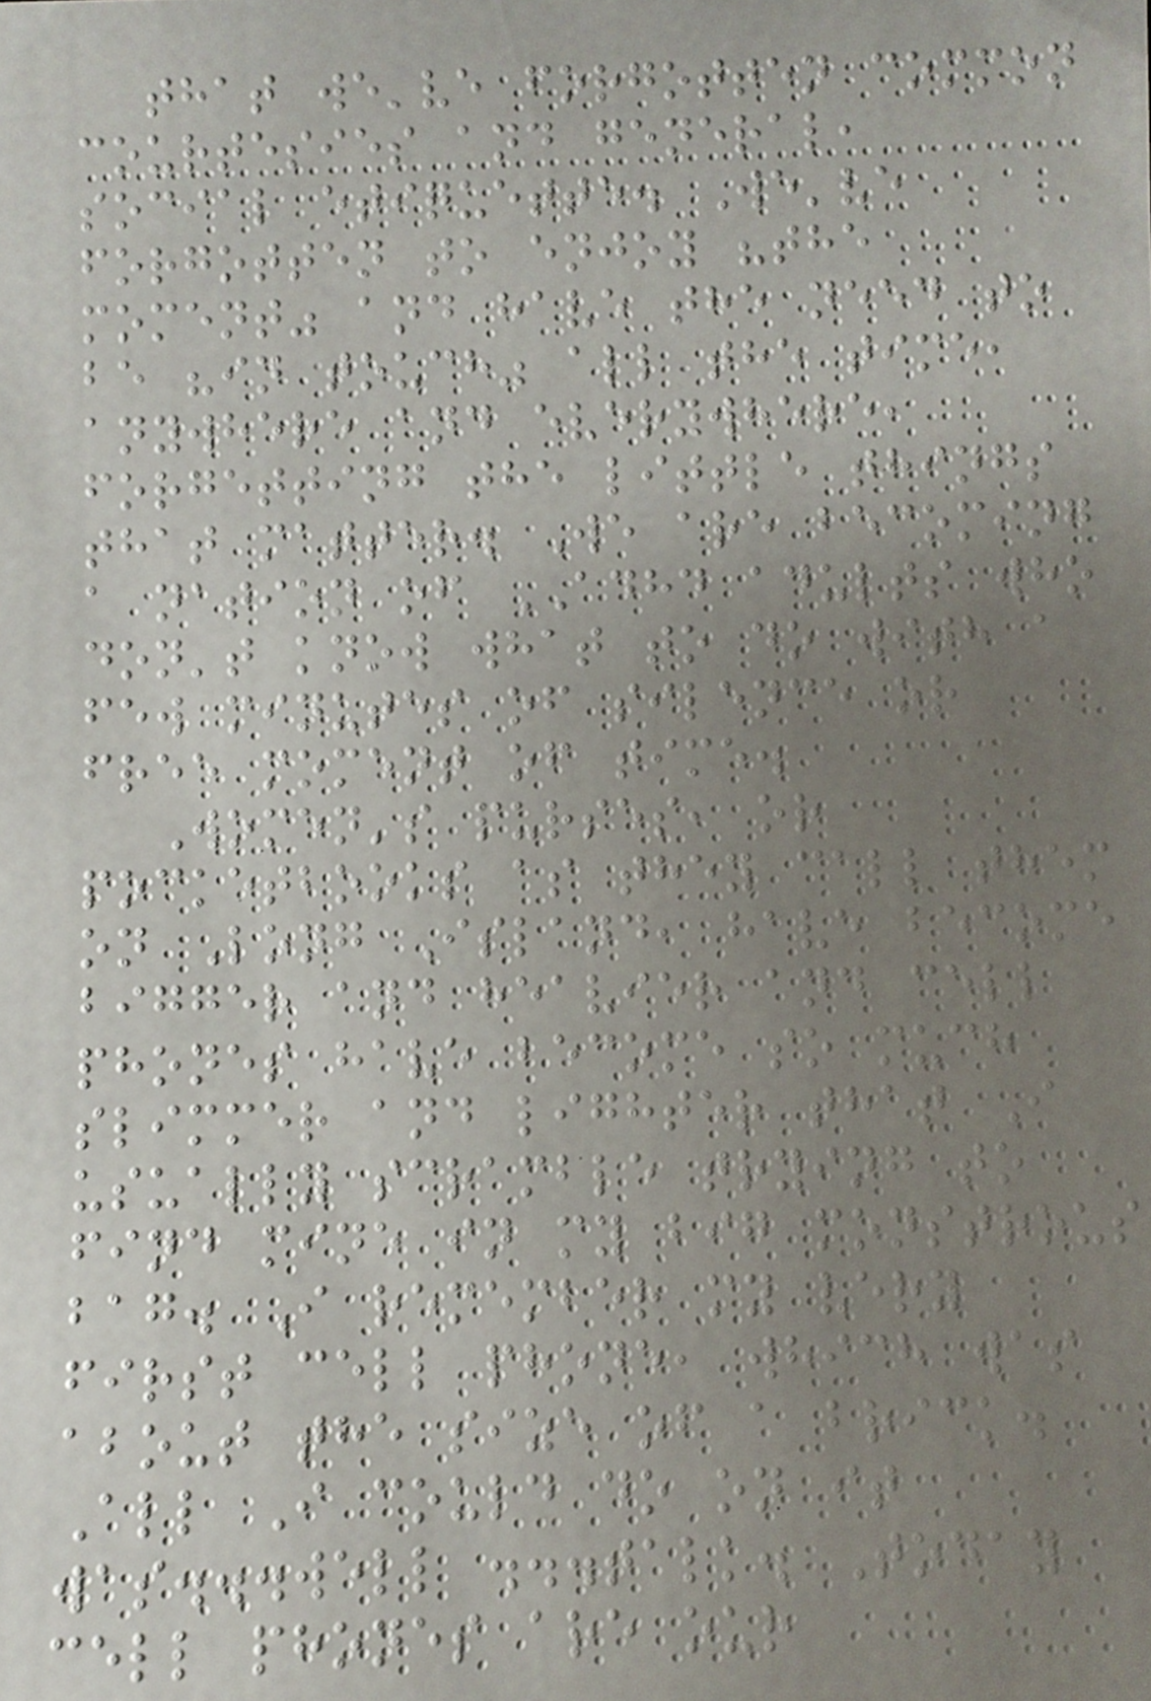that we've forgotten common
courtesies and general,
social etiquette. We've
forgotten to enjoy "the
moment" and have the need to
be "in touch" all the time,
anywhere and everywhere,
forgetting the little things
that matter. We are becoming
a nation of ADHD adults who
don't know what to do with a
few minutes of silence or
free moment of time.
Women's purses, or
pocketbooks as they call them
on Long Island, have become
bigger and heavier and cell
phones have become so much
slimmer and lighter that I
usually scramble trying to
find mine in my big monstrous
bag. I remember my very
first cell phone, which was
about the size of a brick.
All I could do on it
was...well ...talk. Today
cell phones are our
